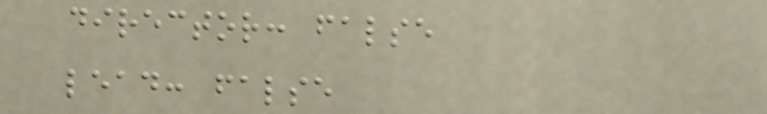director: false
lead: false
